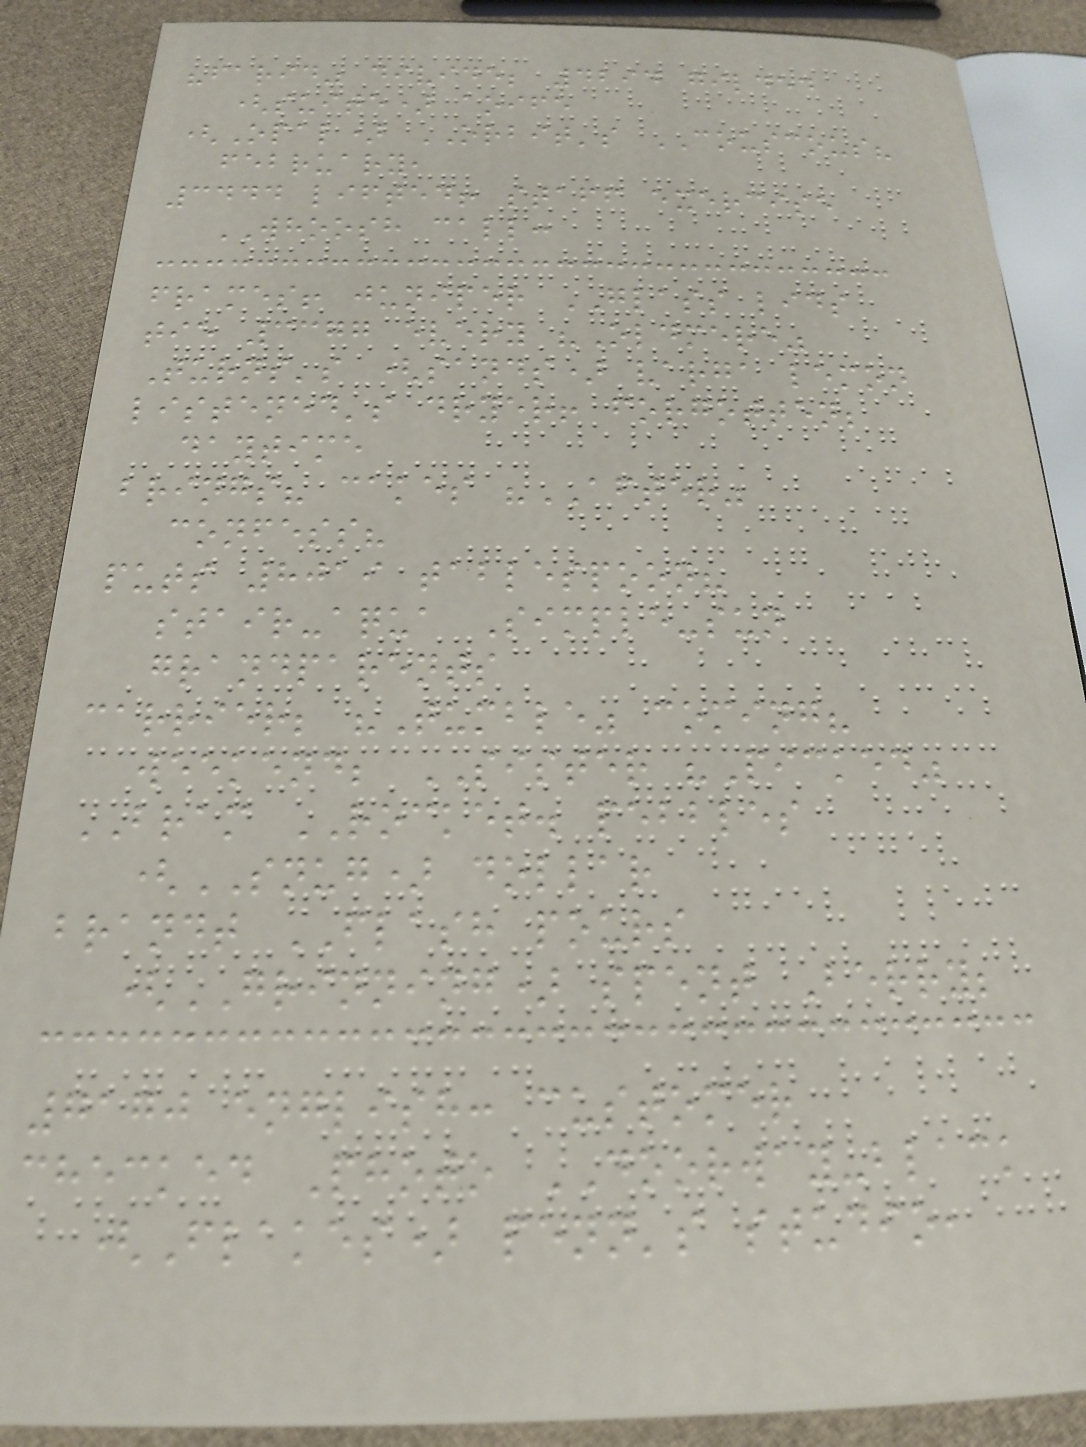"farid" divide; 4294 gilded
(suite) aoife
(Opal) ORBIT's COUSCOUS?
february,
3444 lifted! staff exercise
WHOOSH call:
frames! juniper GLASS lids
tie 3377 every "Oldmere"
Turns's (sands) varga lemon
listened's dryer! forgotten;
daytime
brings? cakes "AFTER"
confess?
puts 8019 tablespoon?
stair-aqua Simple-sun
grandparents
carrier; "Tumble" coming?
weekend; SISTER "Picked"
BRAM ROCKET. pebbles
(SNUG) dollar
brandt FLASH pours
(GRINNING) spent Berry;
7170 english: customer
checked Photo DOORWAY-black
(Flakes) penn's studio,
